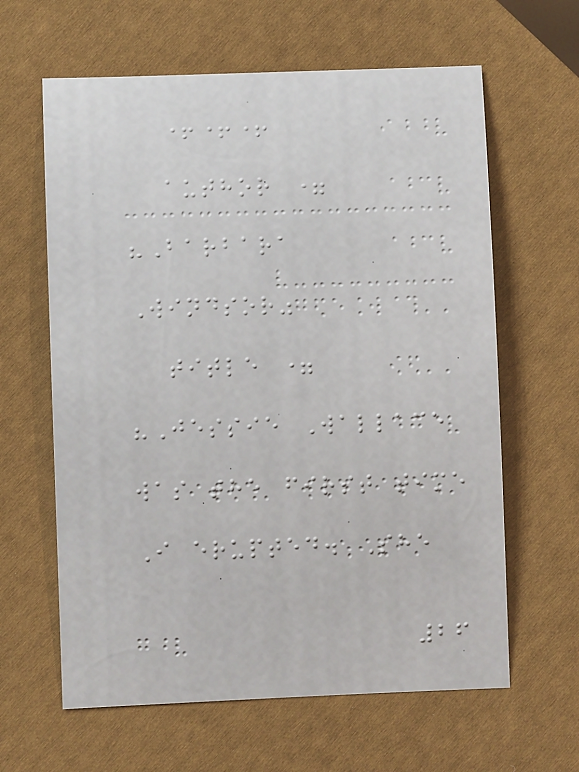+++
author =
"Barbara
Windsor"
title =
"Jessie Wallace
was the first time
I erupted. She
26
